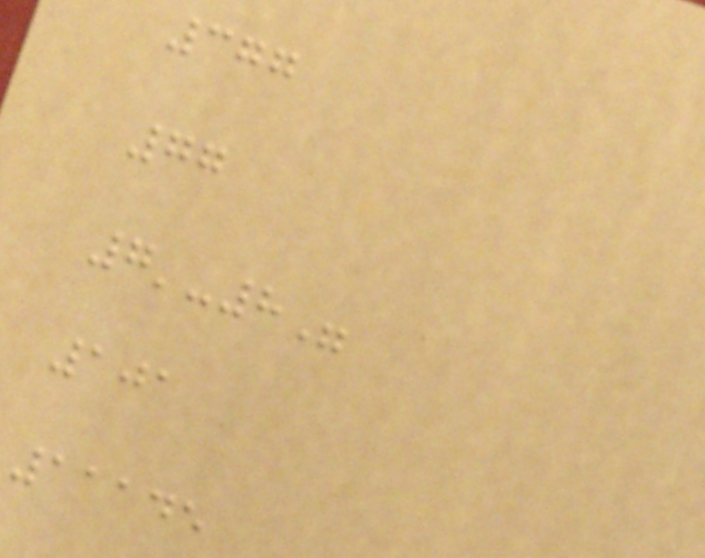377
77
7'-8"
101
11145
